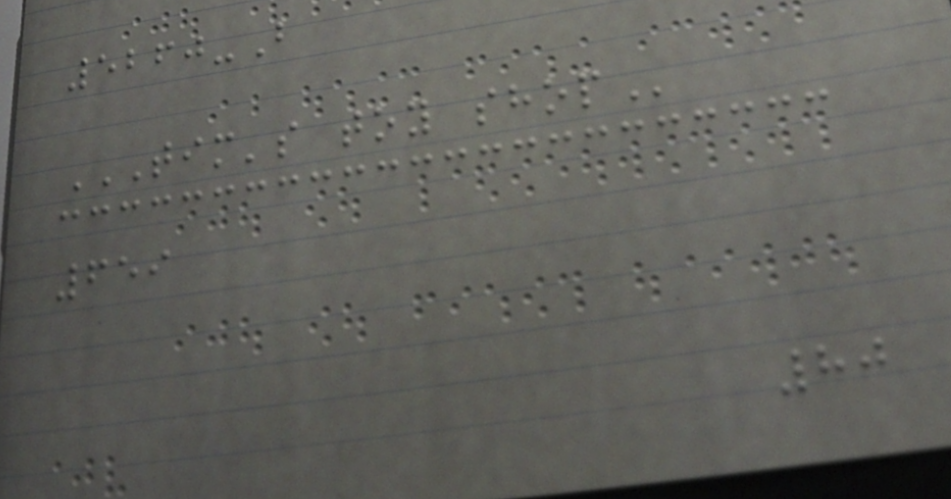5260-B
TIM'S TOY SHOP
659
80
